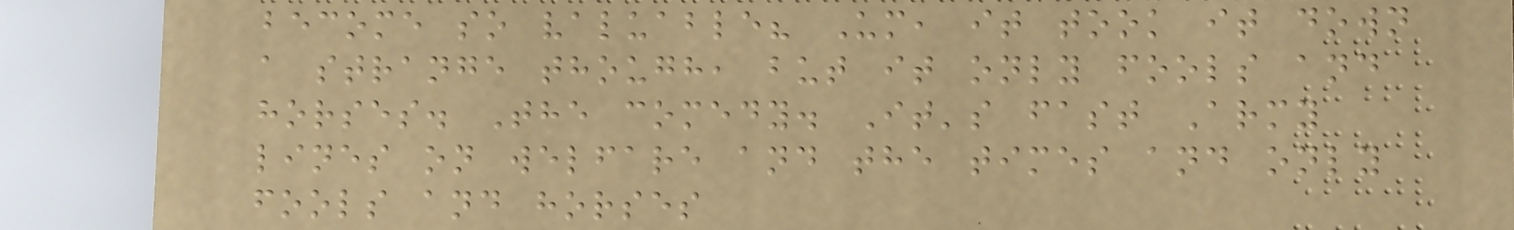become so valuable? Um, it took it down
a strange though, but it only fools and
horses. The comedy. It's fast Army
lines on welfare and the times and only
fools and horses
